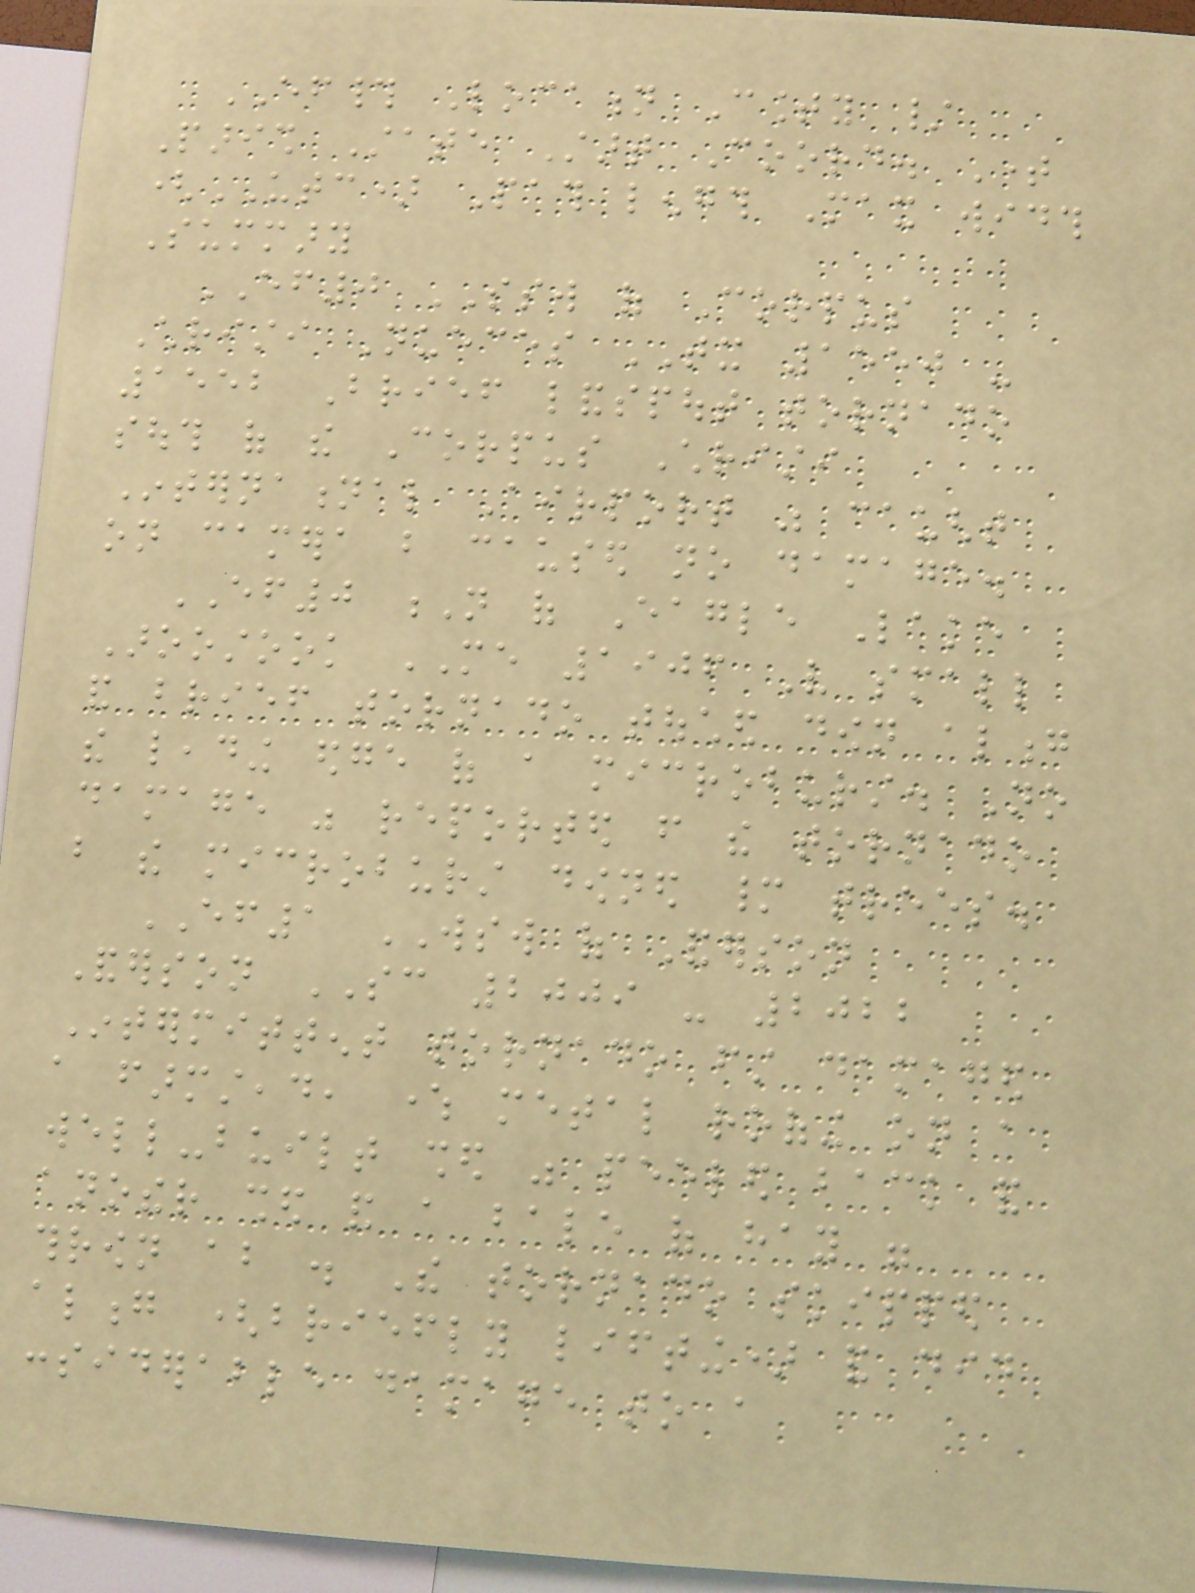EF# Location County /
Parish State Start Coord. Time
(UTC) Path length Max width
Summary
EF0 SSW of Corpus
Christi Nueces TX 1550 -
1552 Brief landspout tornado
south of the Corpus Christi
International Airport was caught
on camera but caused no damage.
EF0 N of Eagle Lake
Aroostook ME 1906 Very small
and brief tornado touched down along
the leading edge of a microburst. No
damage was reported from the tornado
but the microburst downed many trees.
EF1 WSW of Anderson
Anderson SC 2009 - 2022
Intermittent tornado first damaged
a farmstead, where metal roofing on a
well-built shed was peeled back and
another shed and a bale of hay were
thrown about . The tornado skipped
along (briefly lifting) and did
considerable damage to a
